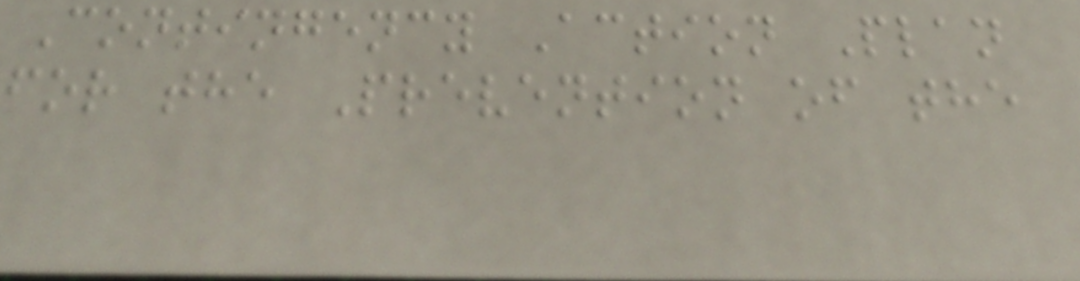Contingency Action Plan
for the Prevention of the
